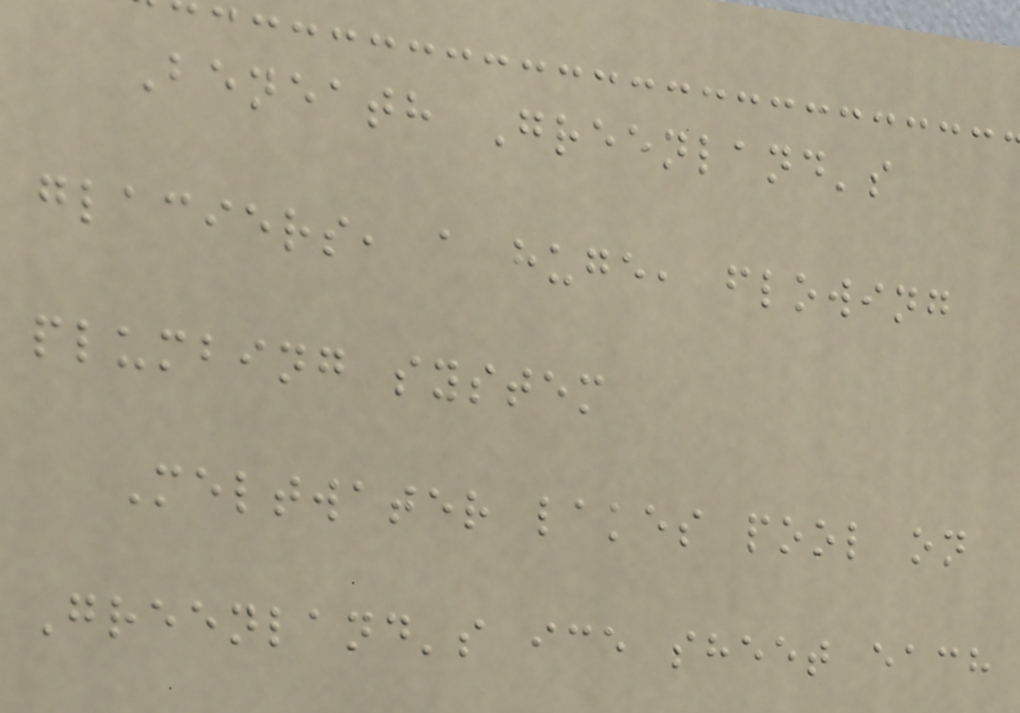Beneath Greenland's
glaciers, a huge, flowing
plumbing system
Meltwater lakes pool on
Greenland's ice sheet each
